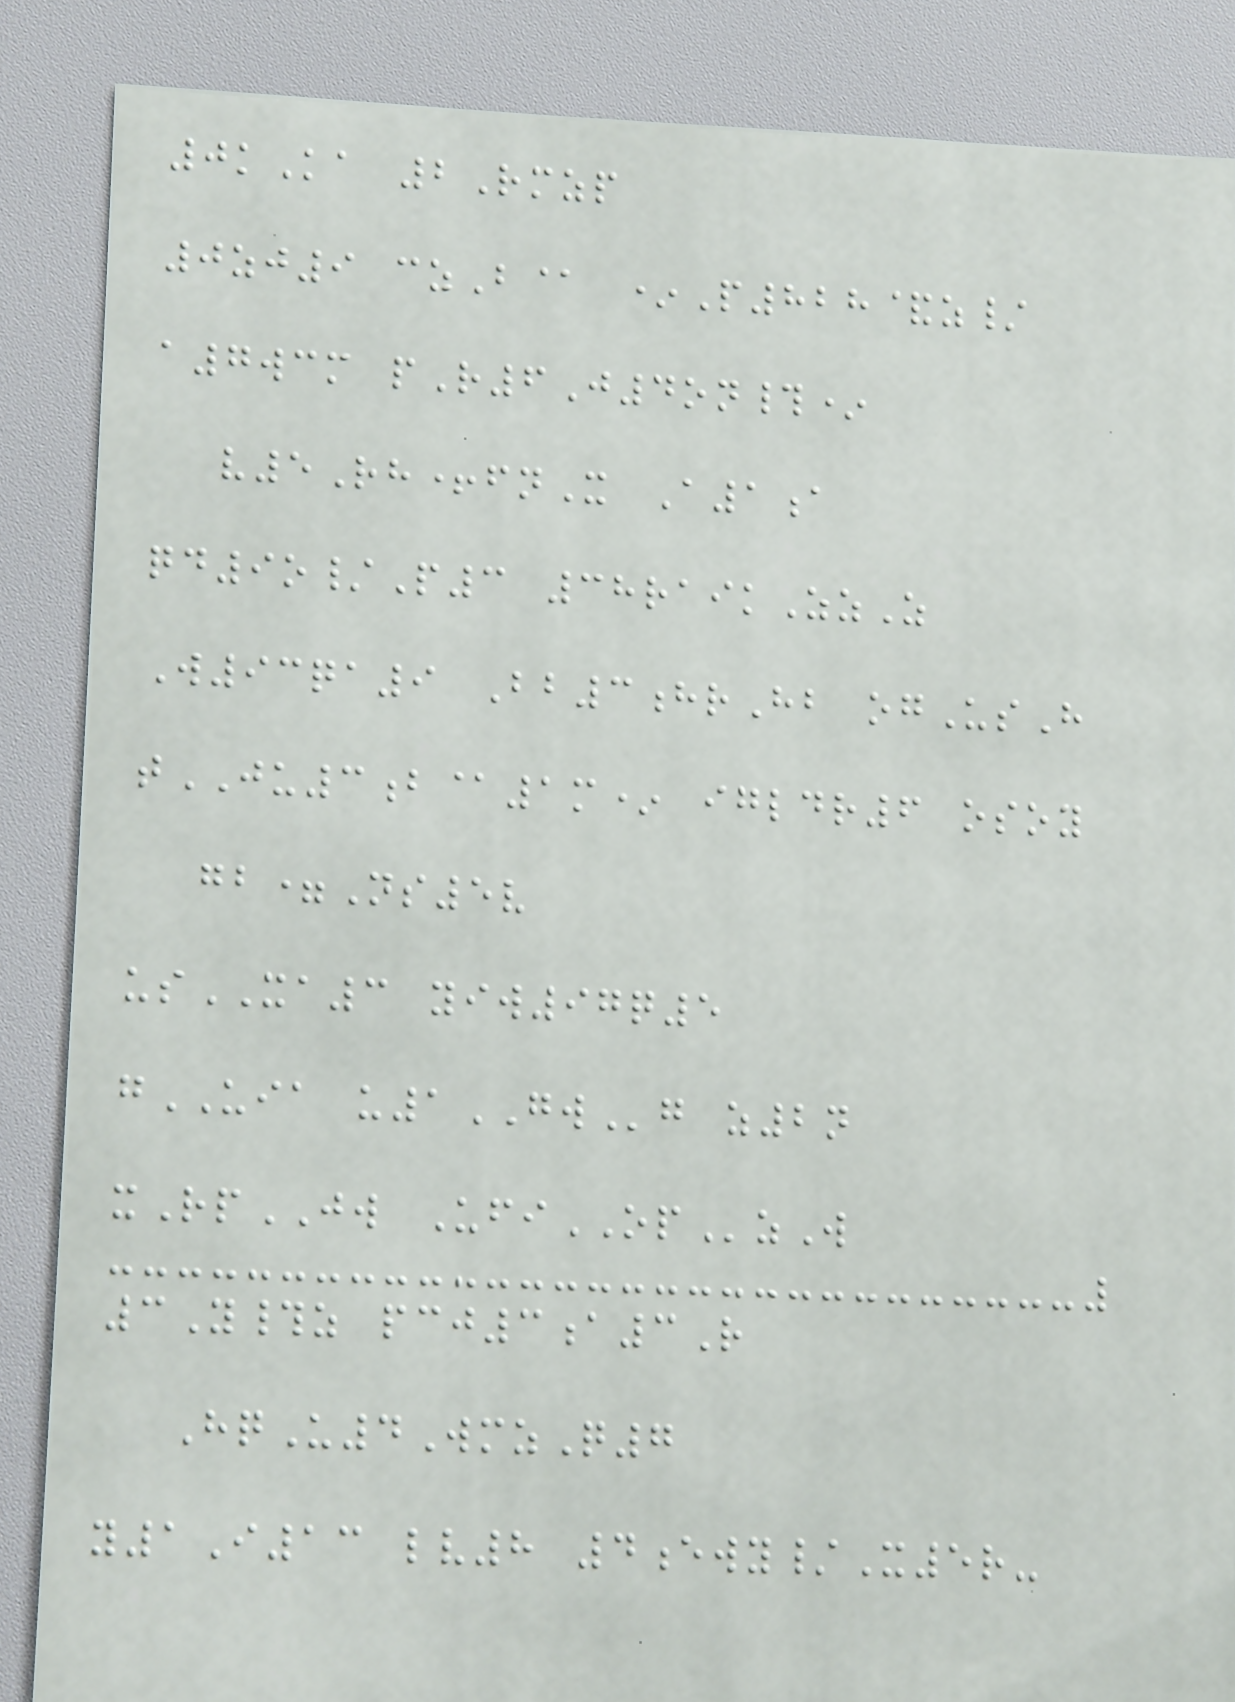0kKa 2Rmzp
0zj9 czB@ *P828&z/
a7wcm pR6J4on#*
v5Rh+fnX A1a
qd9o/P3 38raikZzZ
W93qa9 Bb3hrHb ogUsH
tJU3b@1m* igldr6 osoy
gb=Ns5v
usXA3 yiw97q5
gUIA u1GWg z2n
xRpJW UfiOPzW
3Y#z pcj3a3R
HqU4WmzQ7
y1I13 lv8 4ewy/X5r-
